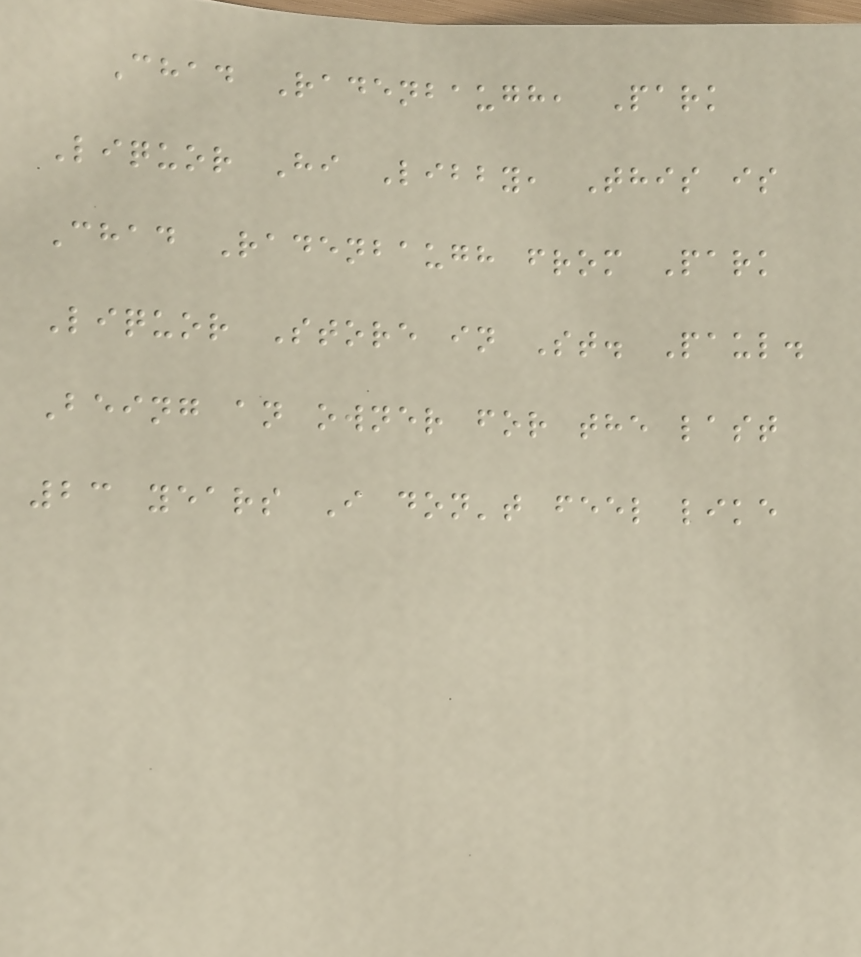Chad Radenbaugh, Park
Liquor Hi Libby, This is
Chad Radenbaugh from Park
Liquor Store in St. Paul.
Being an owner for the last
23 years I don't feel like
